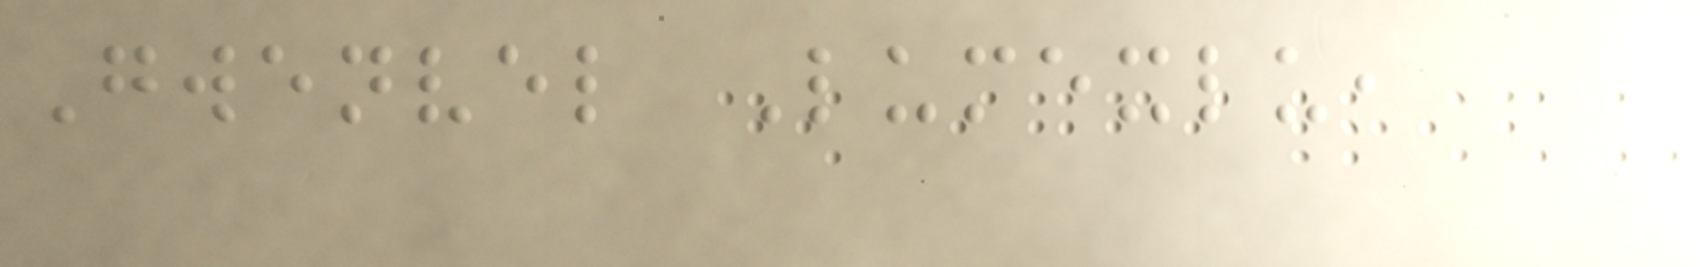Gwenvel Lumexlu,
